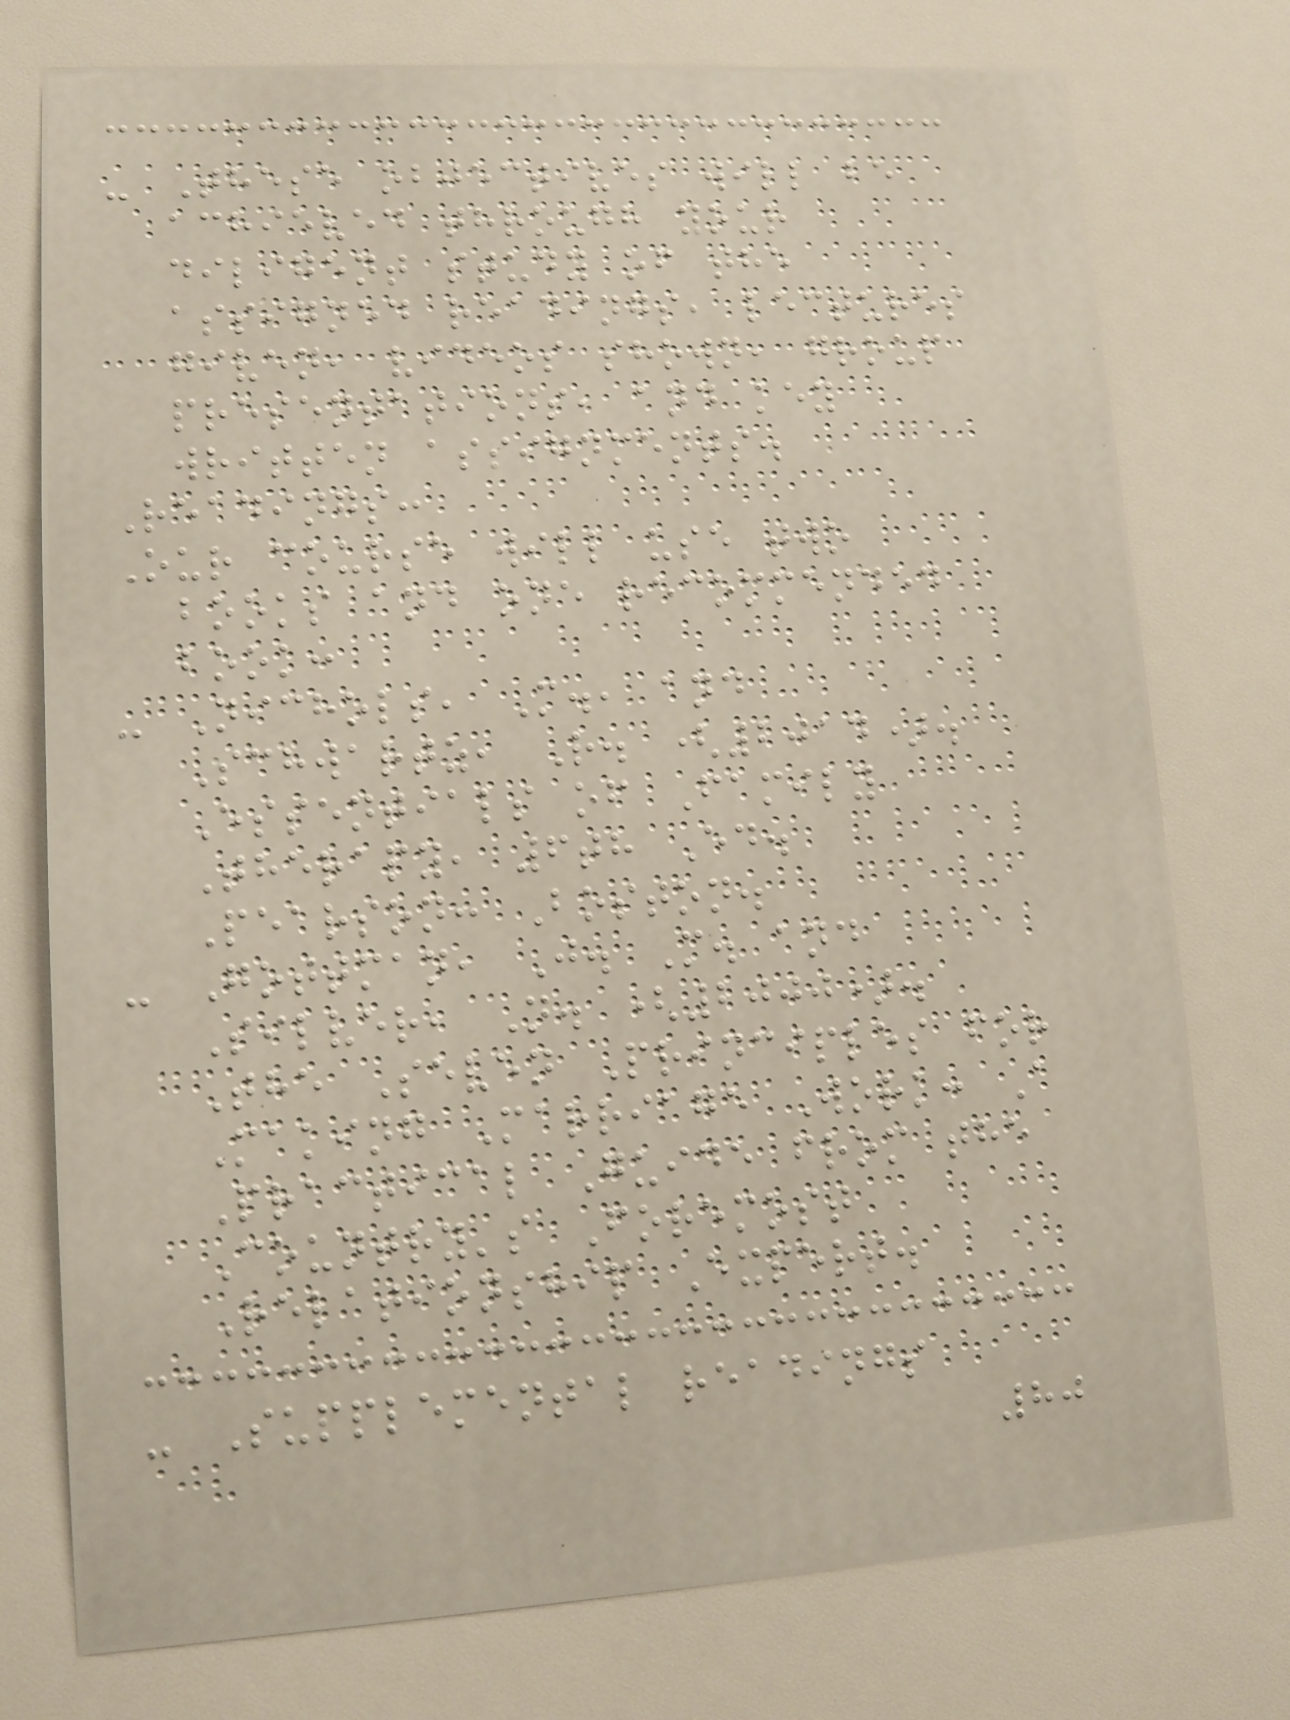- These objectives will be
achieved through your
diligent study of the
assigned readings, lectures
given, videos shown, group
presentations, and key
written assignments.
Readings:
Our course will use two
books and one recommended
book:
- Nichols, M., and
Schwartz, R. (2014).
Essentials of Family
Therapy, 6th Ed.
Pearson: Boston.
- Gottman, J. M. and
Silver, N. (2000).
The Seven Principles for
Making Marriage Work: A
Practical Guide from the
Country's Foremost
Relationship Expert.
- Supplemental readings
80
